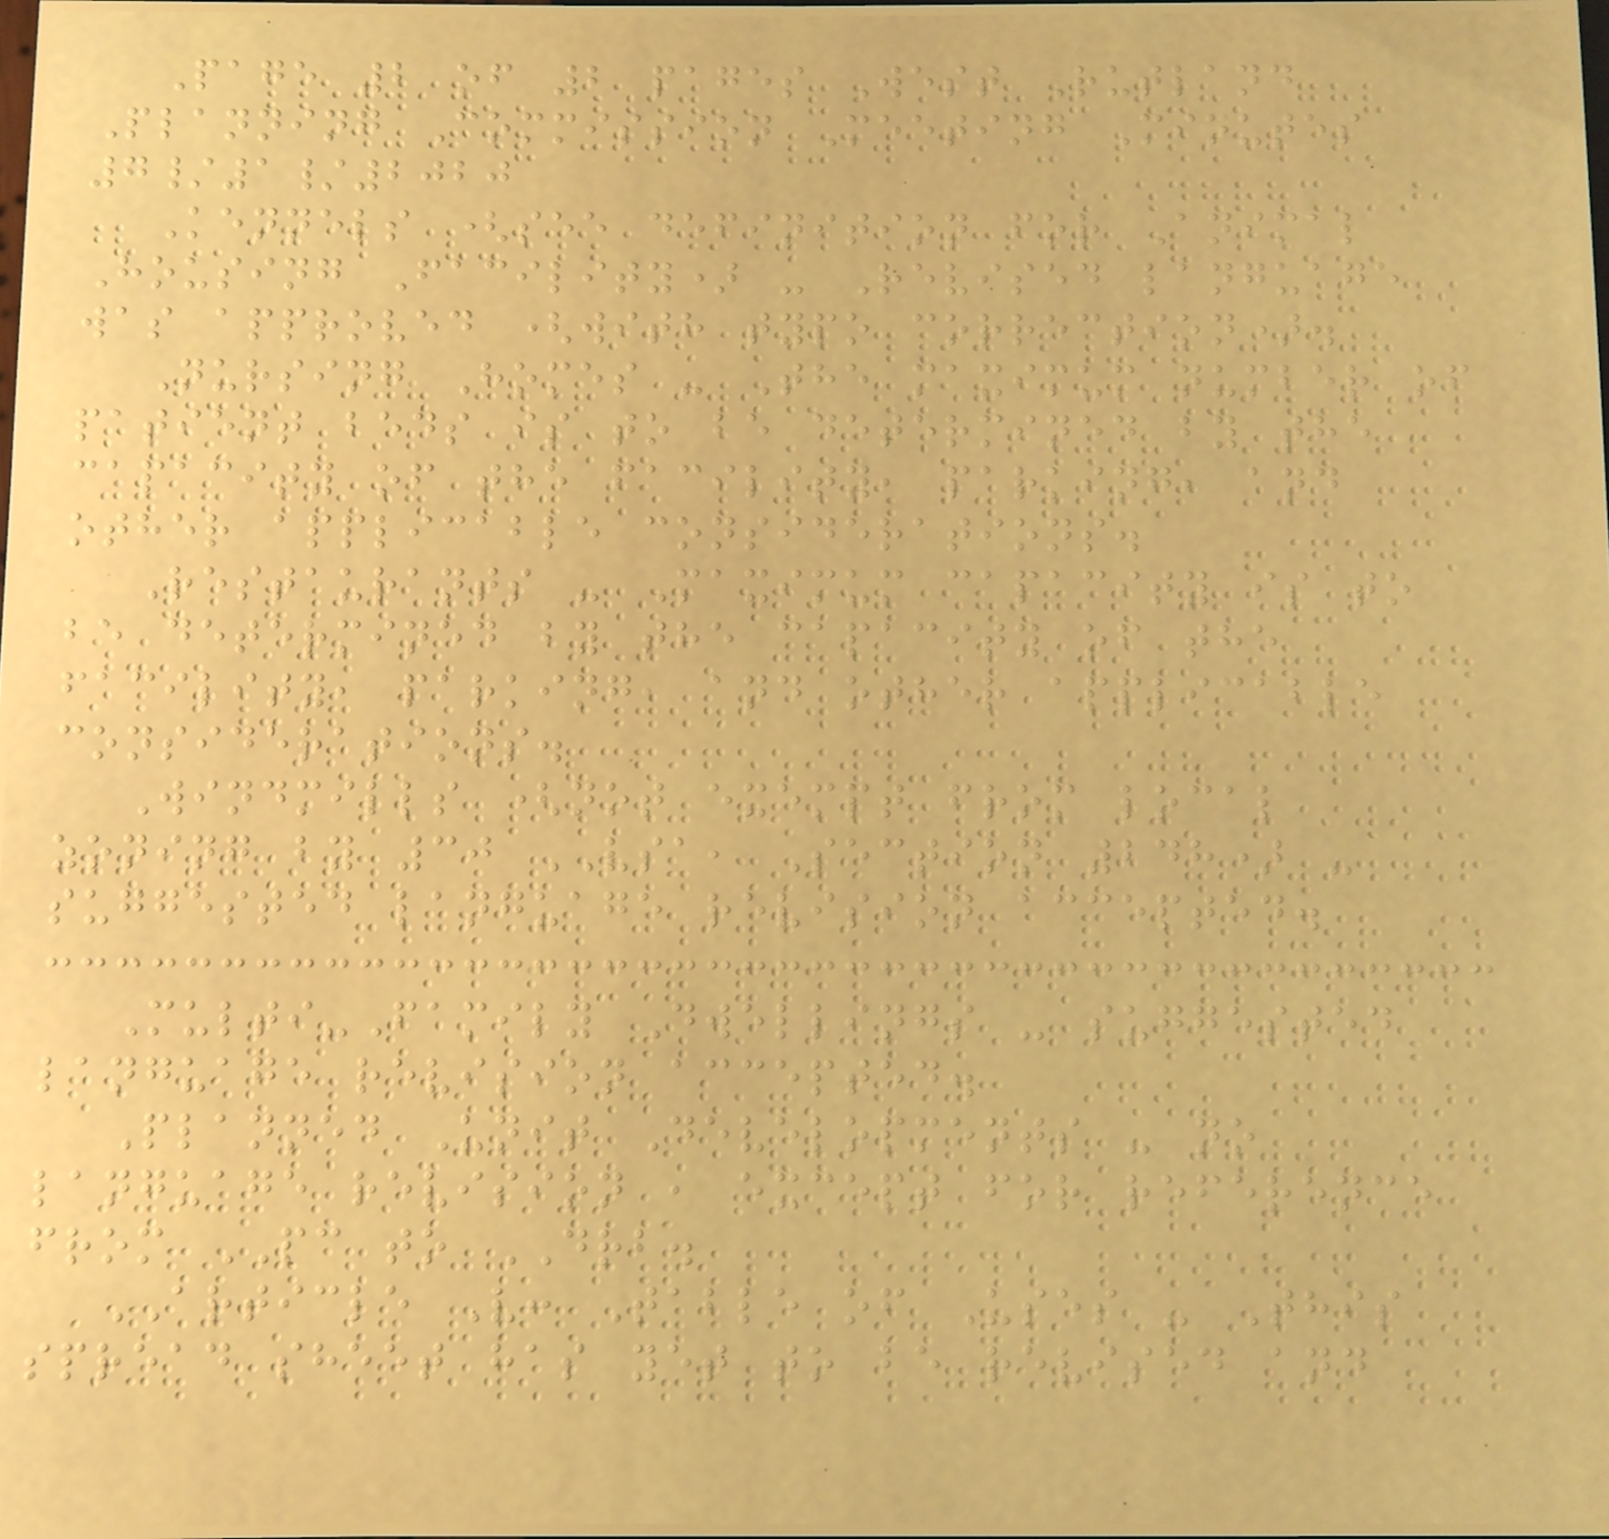Page 2 of 2 pages West Rutland
Planning Commission Meeting Minutes
7/1/2020
Kennels (see definition for Animal
Housing Facility) - Revised language
was approved (with typo correction).
Nursing Homes - The maximum number of
patient beds is to be determined by the
capacity of the facility, parking, and
other applicable considerations.
Restaurants - Maximum capacity is to
be determined by the capacity of the
facility, parking, and other applicable
considerations.
Windmills (not exempt from local
zoning by 30 VSA, Section 248) -
suggested language revision accepted.
Multi-Family Dwellings - suggested
language revision accepted.
Planned Unit Developments - no
language revision , except for reference
from PC to DRB.
ARTICLE V: Table of Uses - This
spread sheet has yet to be revised and
